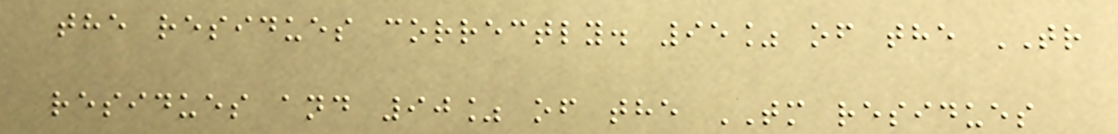the residues correctly. 95% of the TR
residues and 90% of the TM residues
